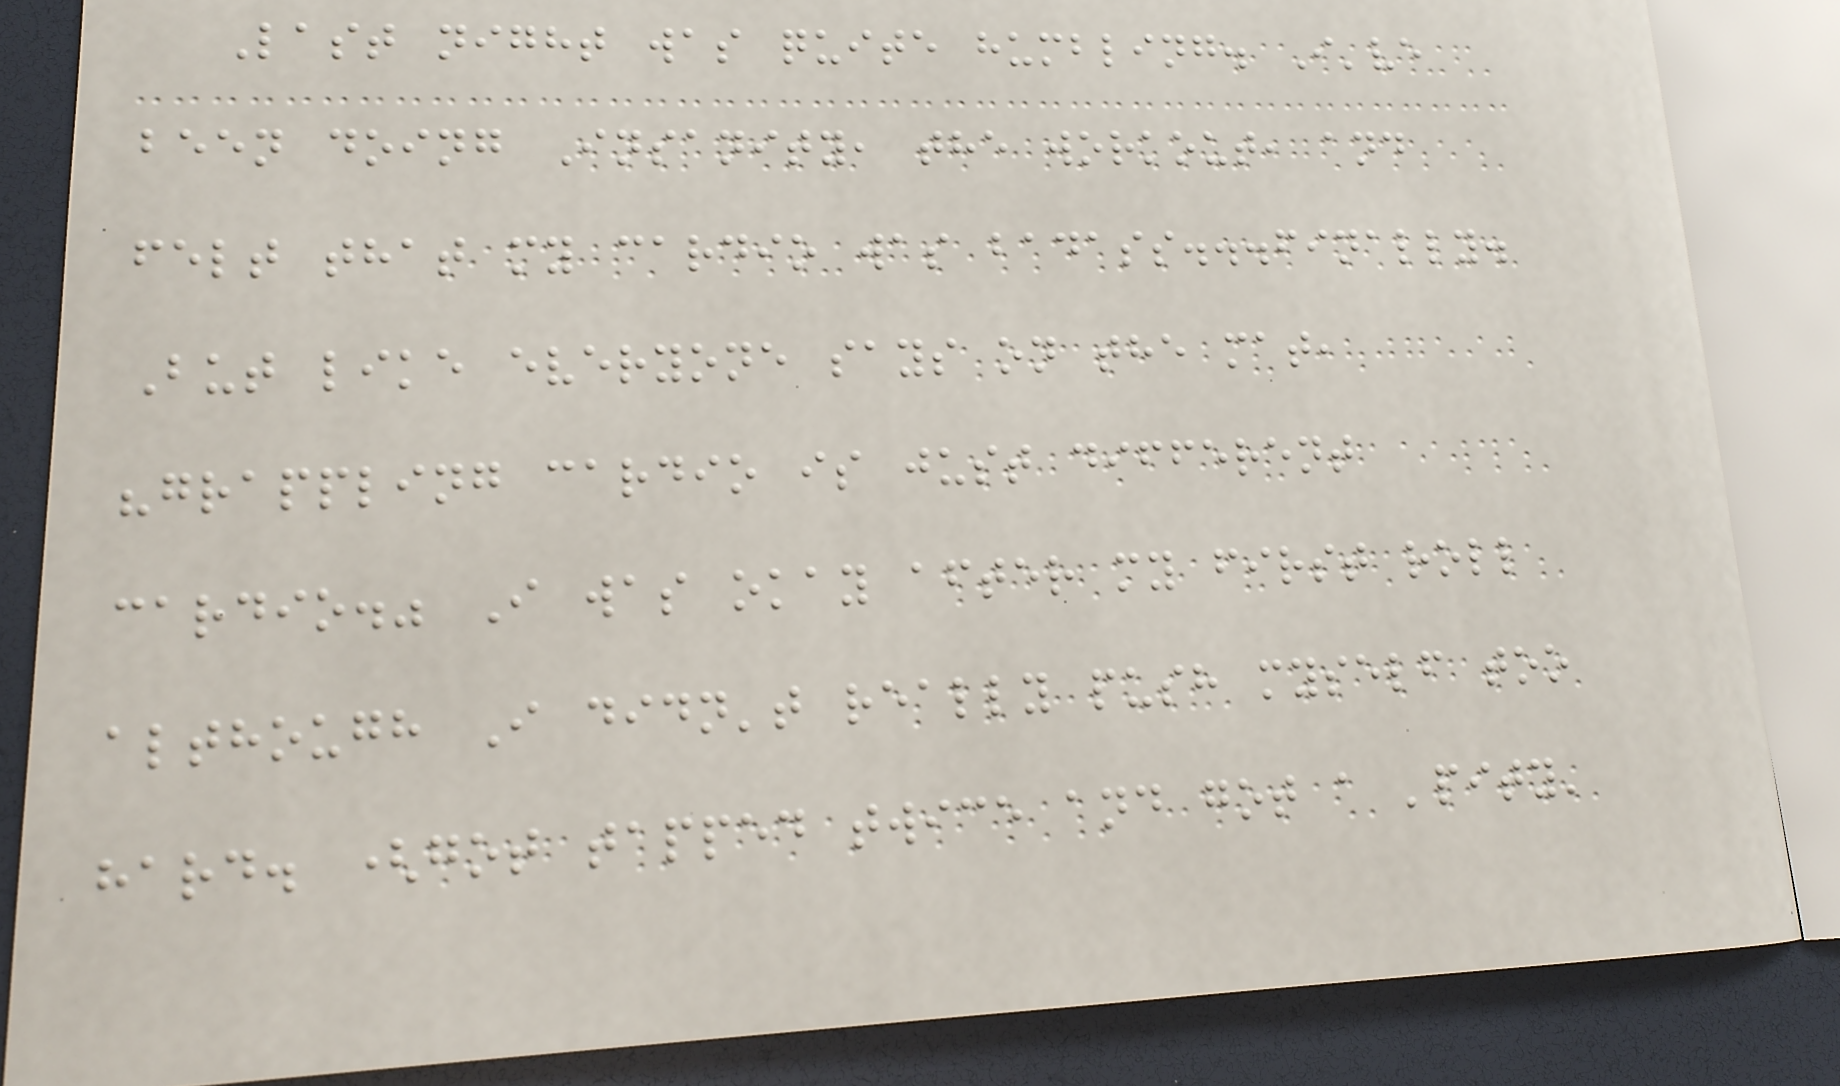Last night was quite humbling. I've
been doing Insanity, the workout, and
felt that my cardio was badass...finally.
But like everyone says on the mat,
"grappling cardio is just different
cardio." I was okay after my first roll
although I didn't really push myself too
hard. (got tapped twice and got a 'pity'
